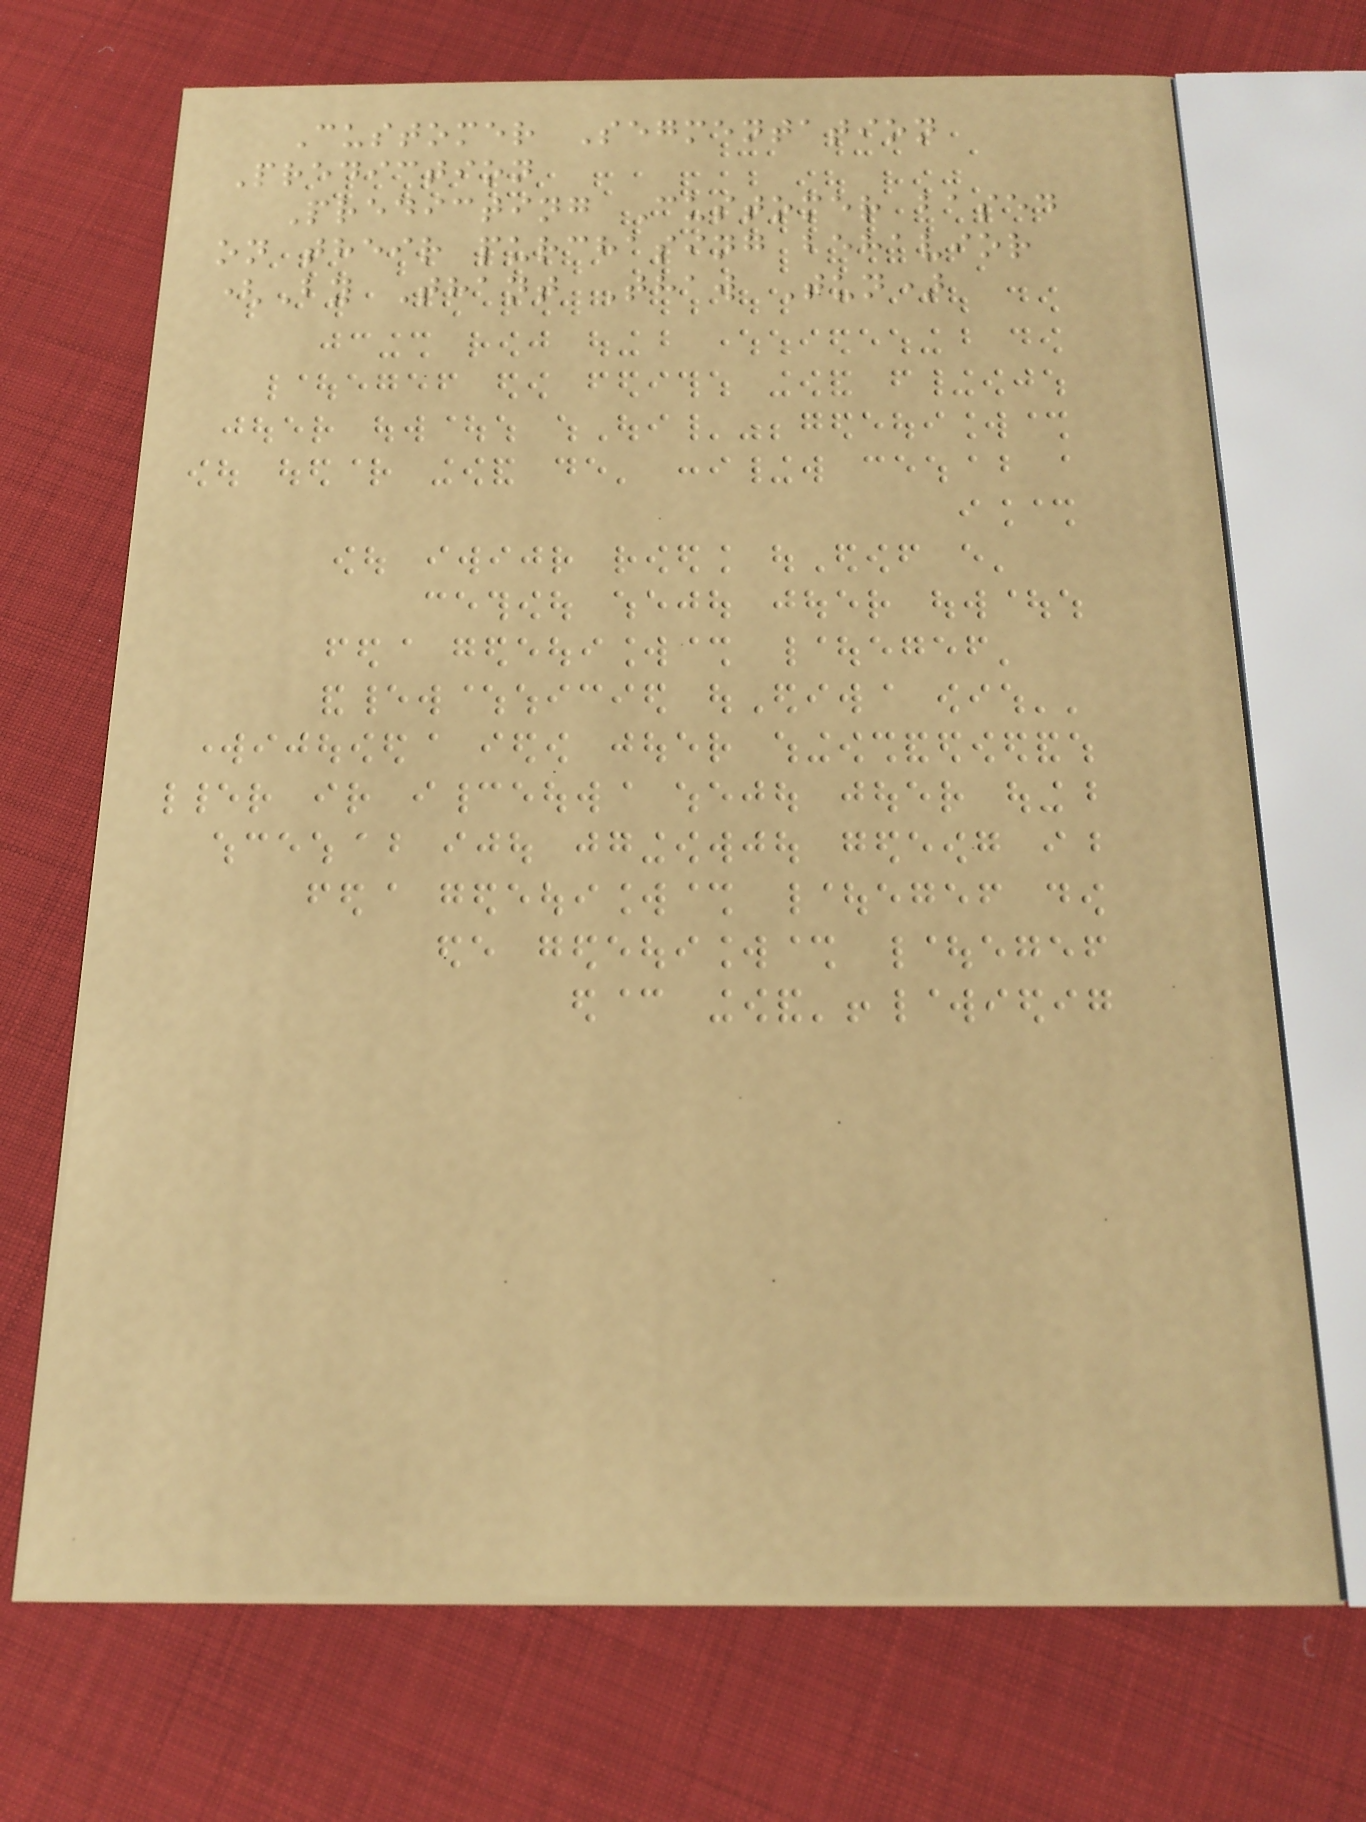Customer Segmentation
Prediction
Predicting Customer based
on their purchasing behavior
(By Thant Thaw Tun)
